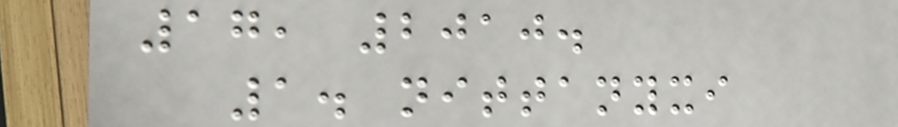17, 2010.
1. nittanyxi
